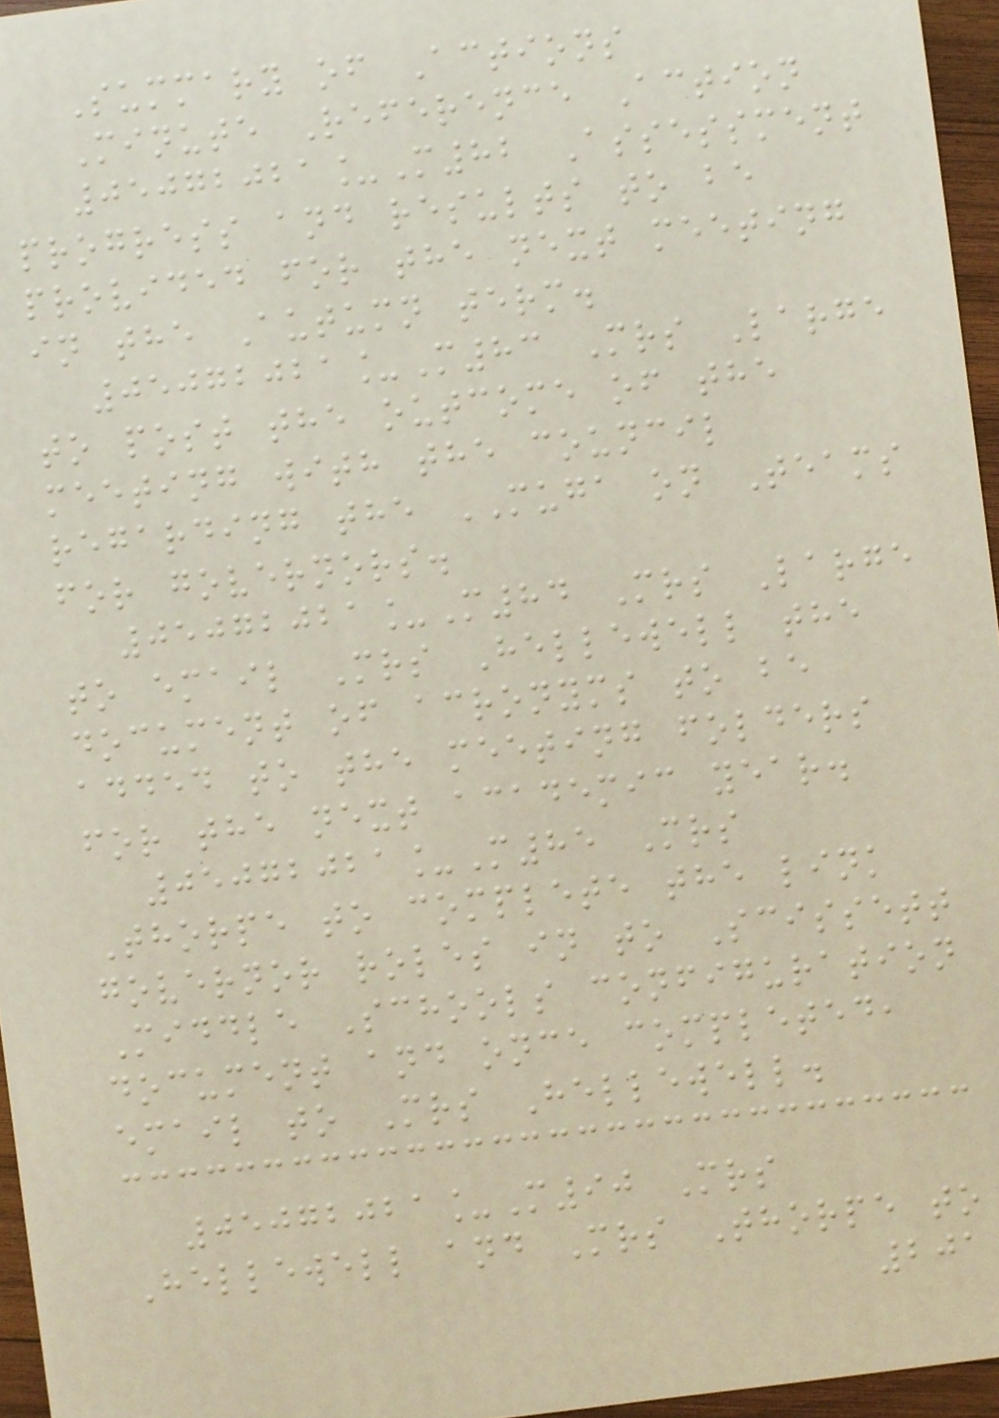Summary of Actions
Minute Reference Action
05072021_M82 Assessment
progress and results to be
provided for the next meeting
in the Autumn term.
05072021_M83 Mrs Large
to post the outcome of the
meeting with the council
regarding the MUGA on Teams
for governors.
05072021_M84 Mrs Large
to email Mrs Hellewell the
document of acronyms to be
added to the meeting folders
for the next academic year.
05072021_M85 Mrs
Thorpe to complete the link
governor roles in to Scissett
Middle Schools configuration
document and once completed,
email to Mrs Hellewell.
05072021_M90 Mrs
Hellewell and Mrs Thorpe to
201
